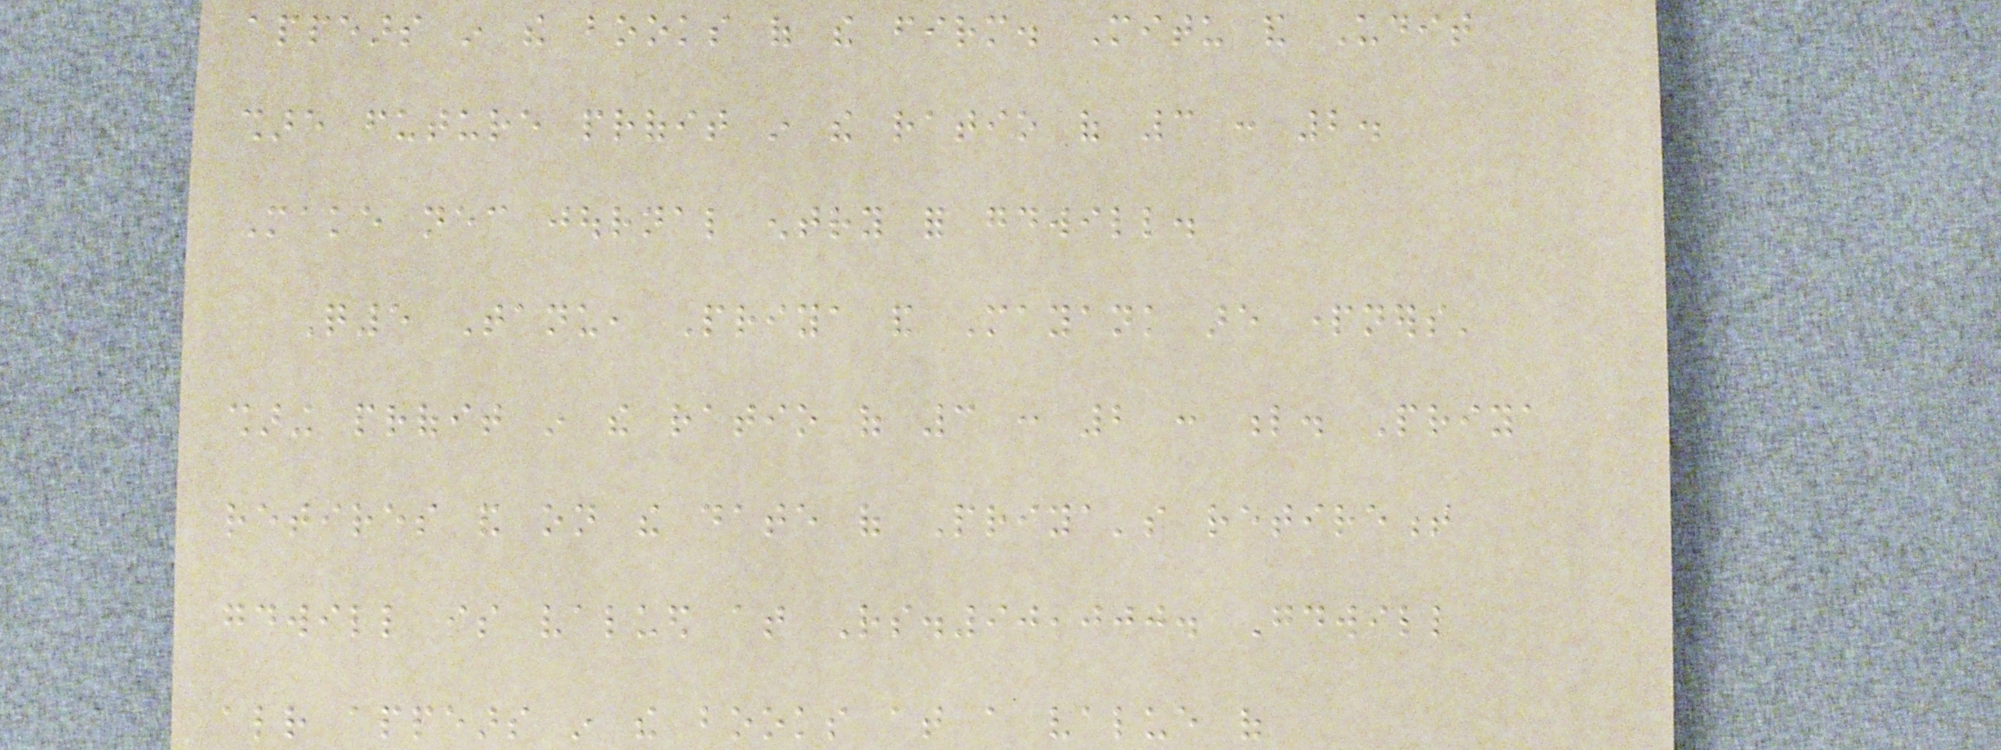appears in the books of the firm. Mitu and Udit
share future profit in the ratio of 3 : 2.
Make necessary journal entry for goodwill.
Q5 Tanu, Priya and Mayank are partners'
sharing profit in the ratio of 3 : 2 : l. Priya
retires and on the date of Priya's retirement
goodwill is valued at Rs.90,000. Goodwill
already appears in the books at a value of
